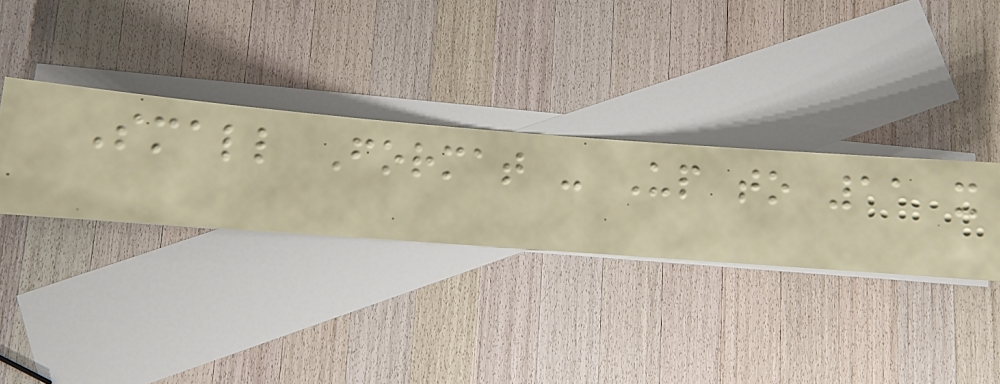Small Format - Up to 11 x
